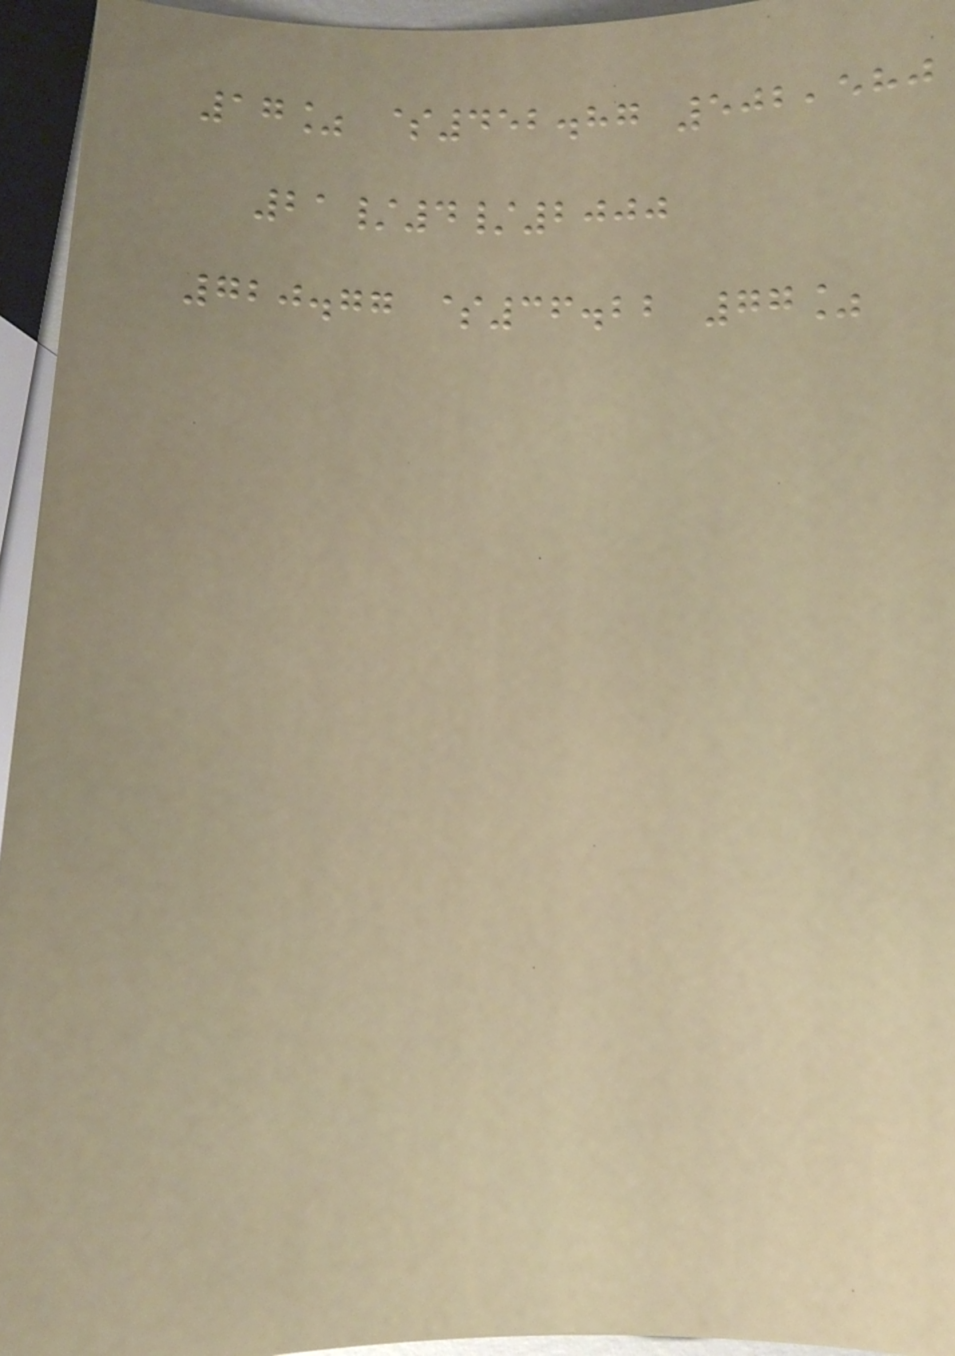17% $452.87 502,580
21/4/2000
720.77 $36.22 77%
